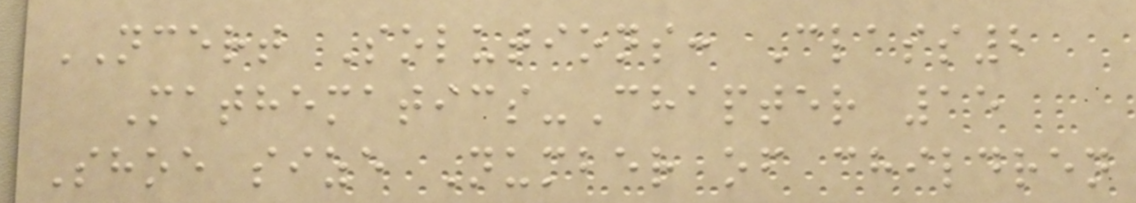NCERT Solutions: Class2
Mathematics-Chapter 15
Shoe size Number of children
